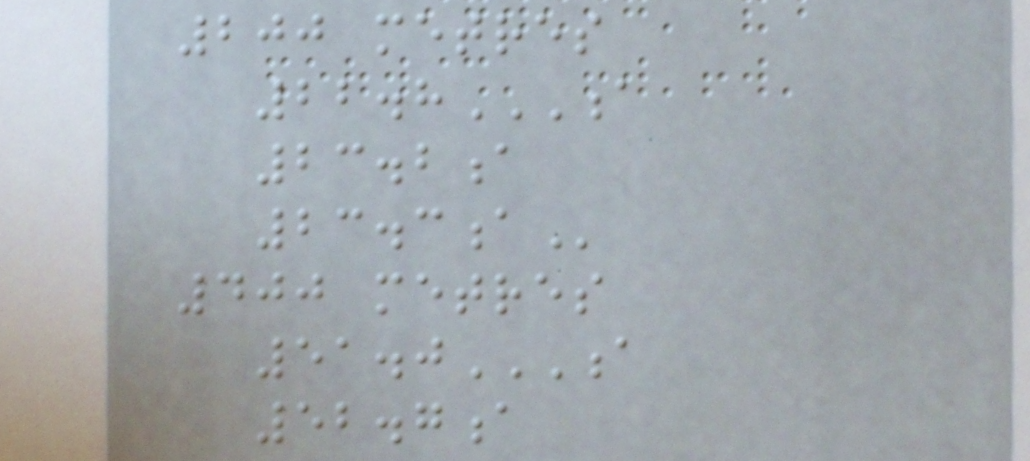200 metres
22.8A
23.2A
23.3A
400 metres
51.0A
52.7A
